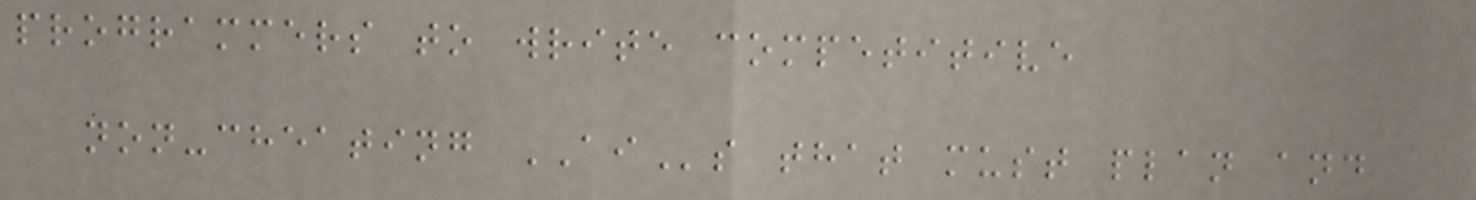programmers to write competitive
non-cheating AIs that must plan and
